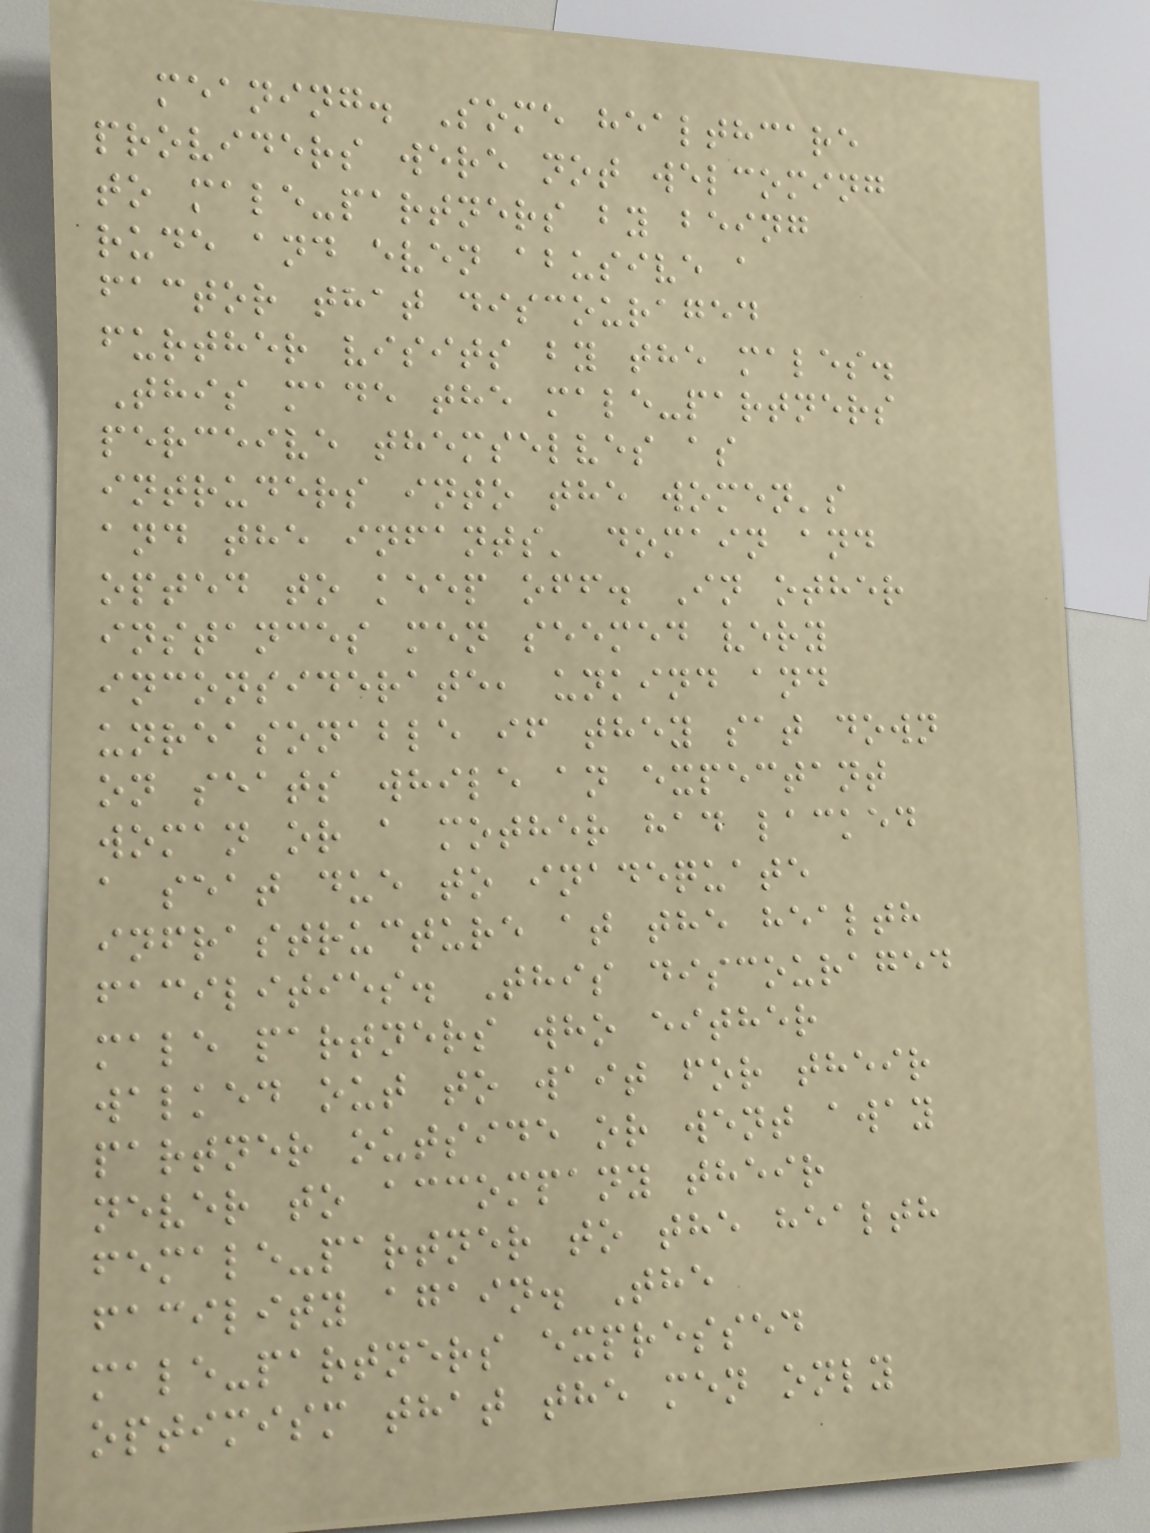meaning. Some healthcare
providers were not welcoming
to male-partners by being
rude and even abusive a
factor that discouraged
further visits by the males.
This made the male-partners
perceive themselves as
intruders into the women's
and the infants' domain and
opted to keep off. In other
instances men seemed very
inconsiderate, unkind and
unreasonable if they sat down
on seats while an expectant
woman or a mother had lacked
a seat due to inadequate
infrastructure at the health
facilities. This discouraged
male partners who either
walked out to wait for their
partner outside or went away
never to accompany their
female-partner to the health
facility again. The
male-partners expressed
optimism that the men only
